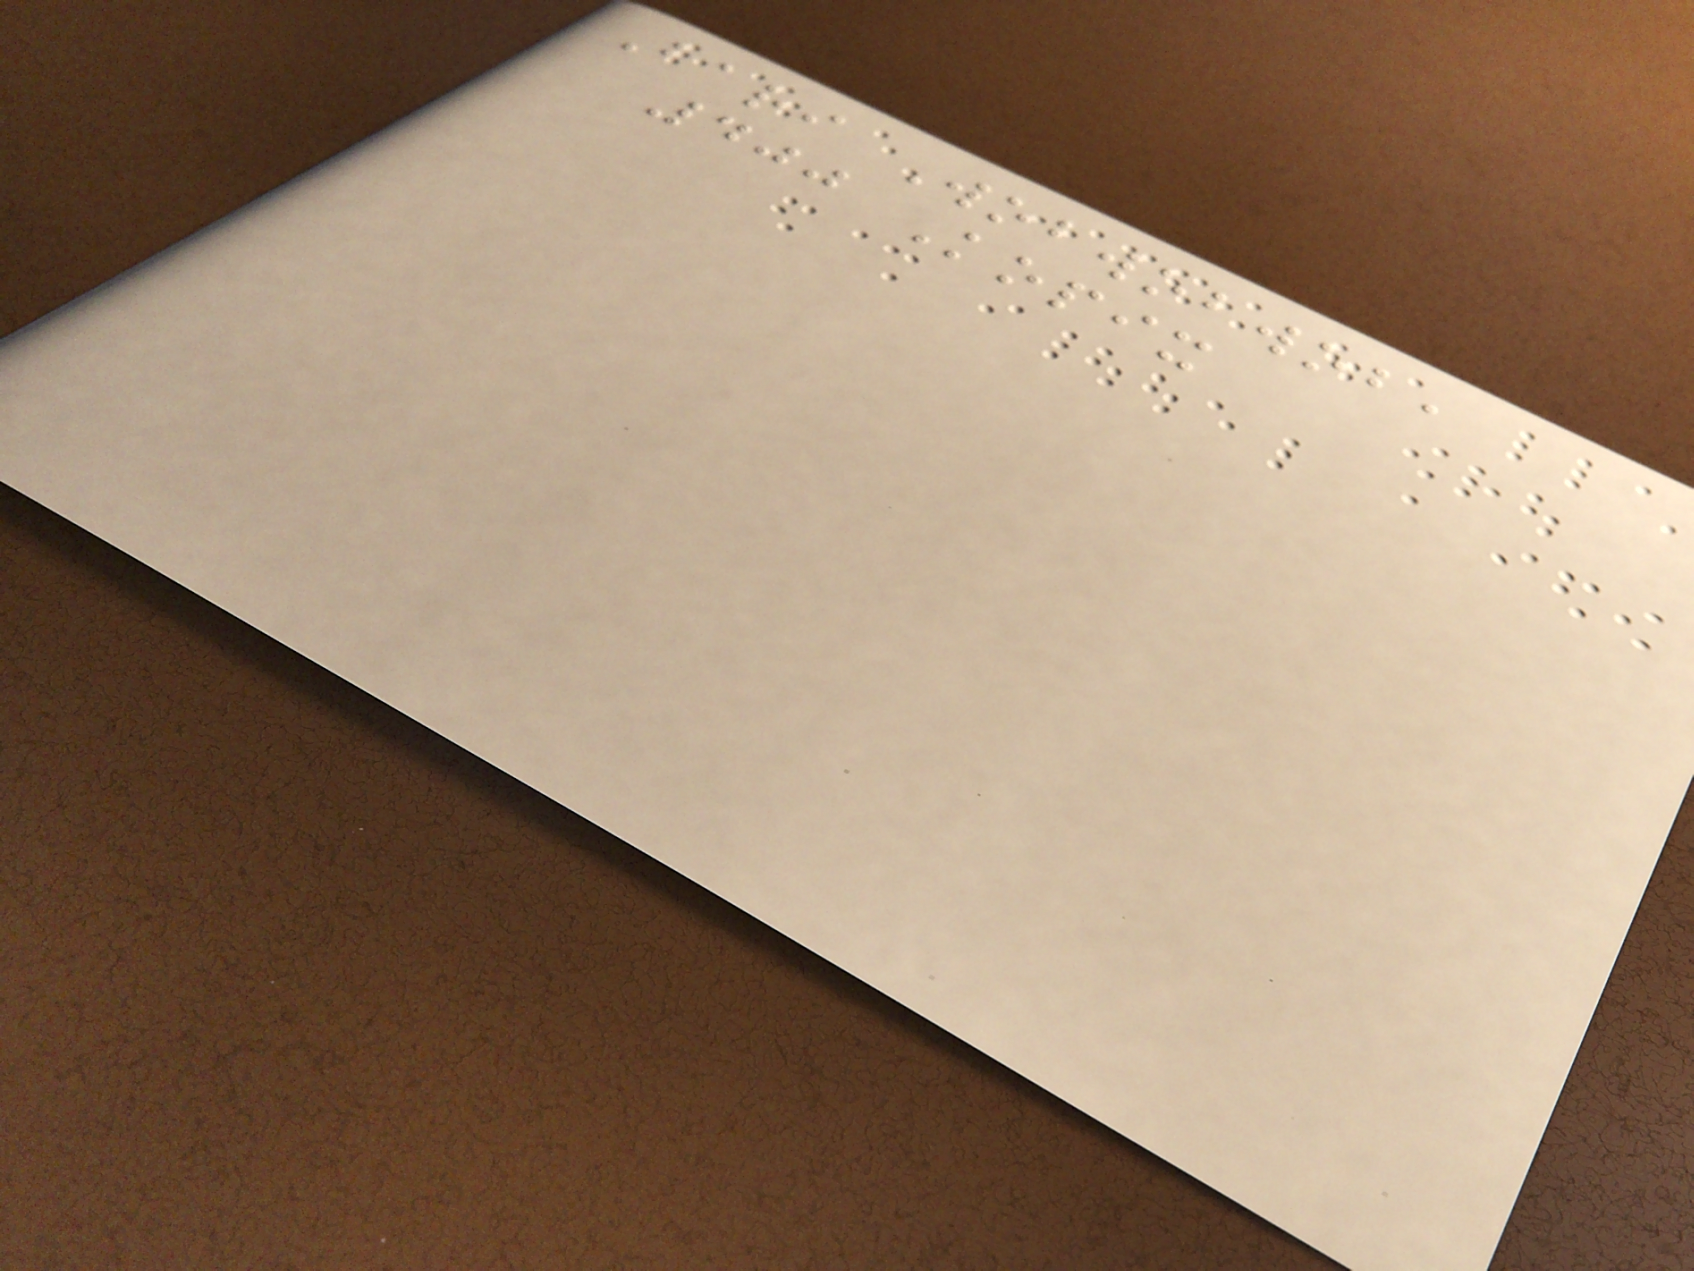Bari Wobwobwob,
400 Kopix
